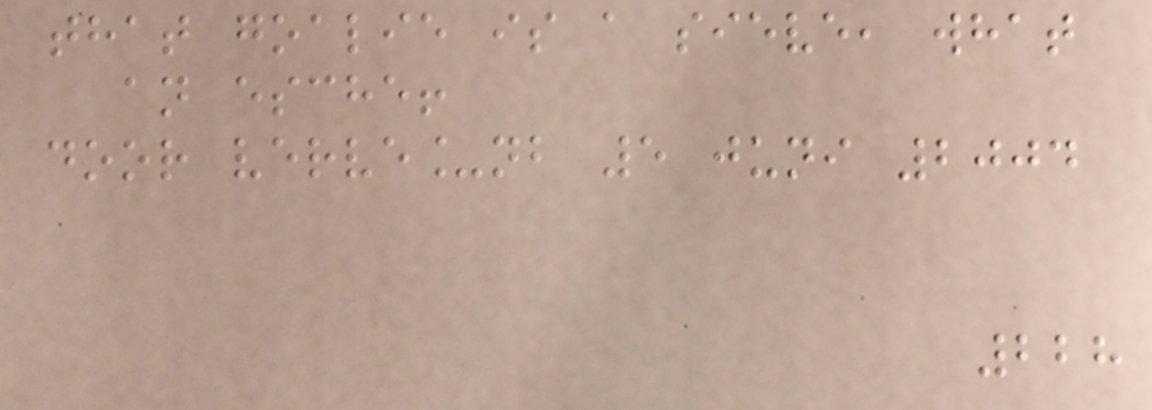that goalie is a sieve, what
an esche!
door verve_nb 5 juni 2004
228
